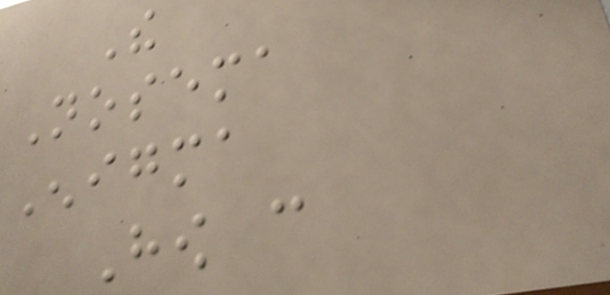The
Nosema
Enigma
How can
